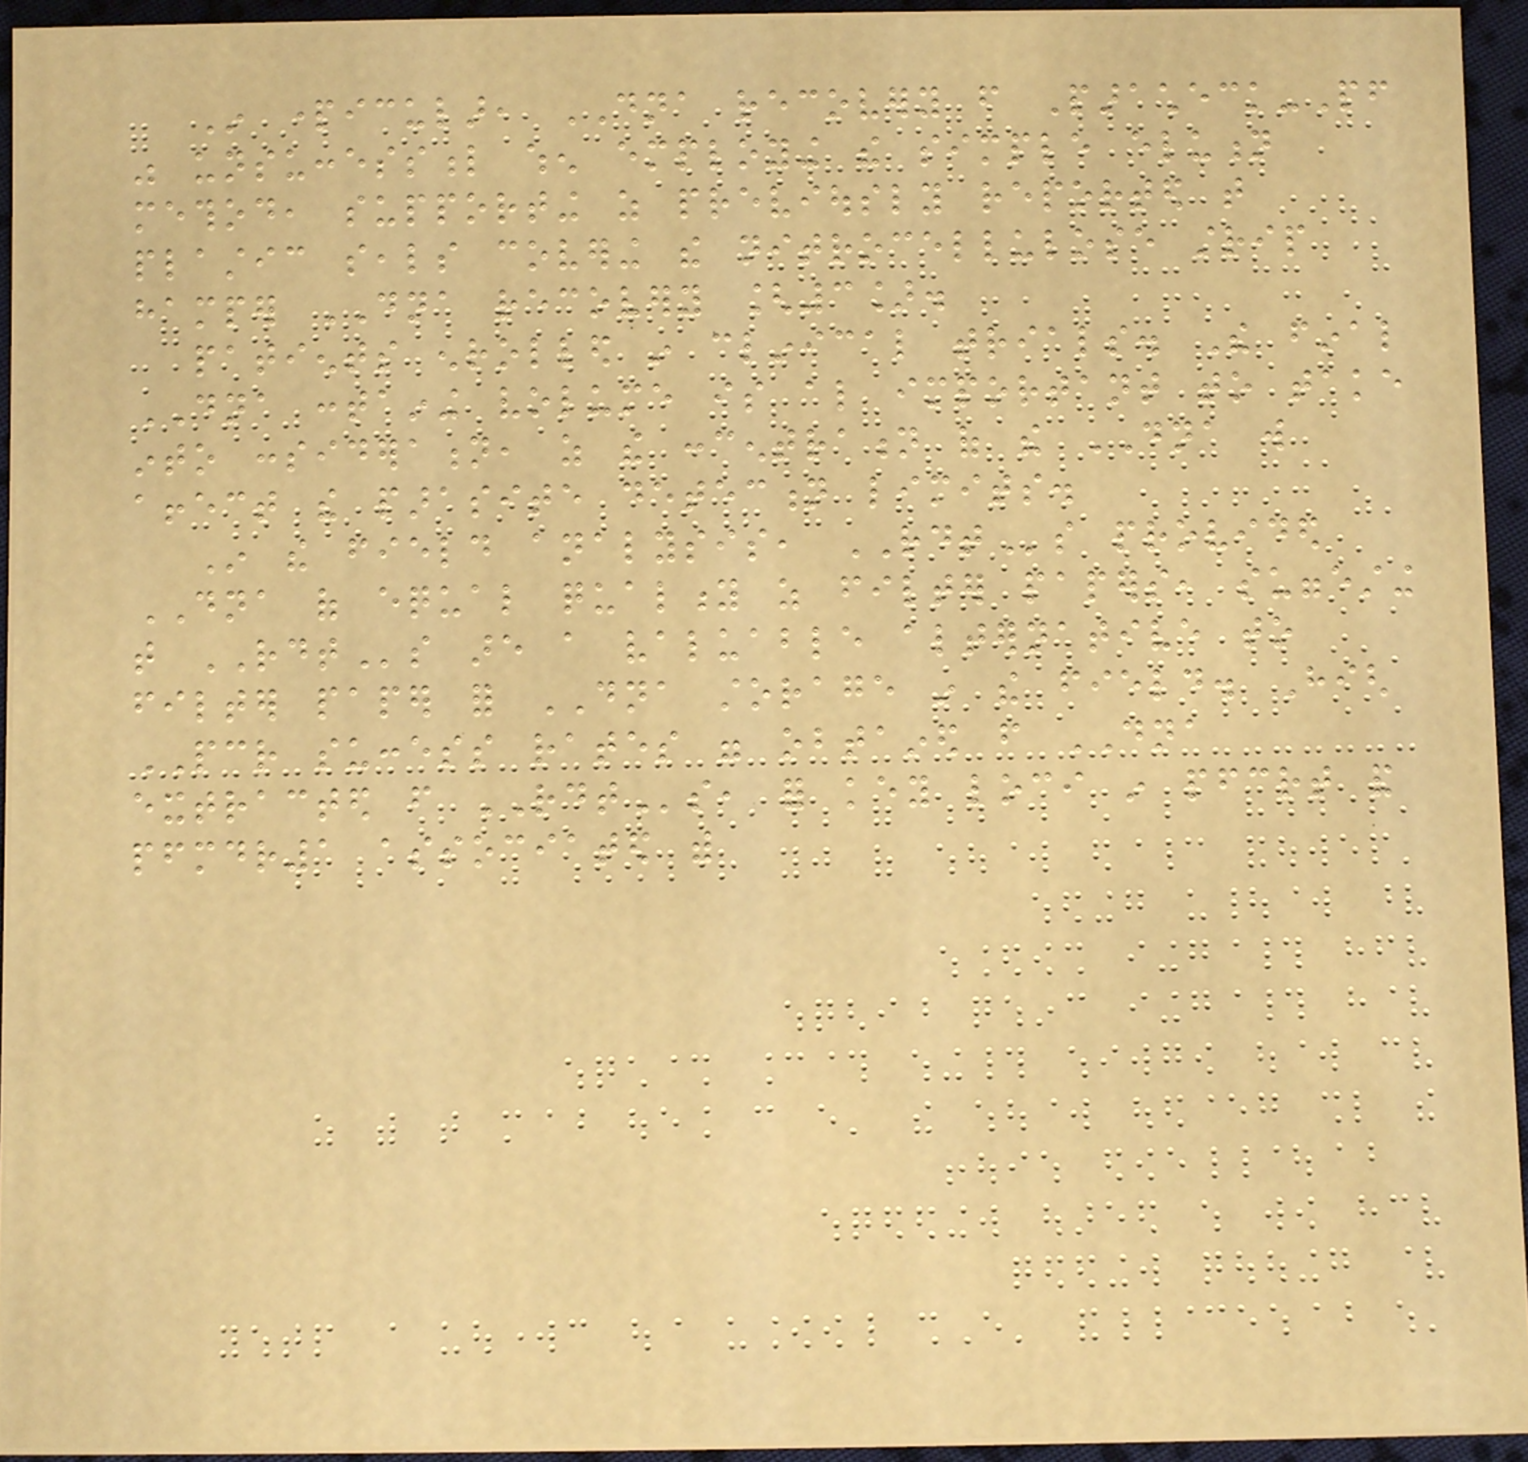In particular, DNA recovery from Paracheck-Pf
was unsuccessful when employing the simple elution
method, supporting as previously reported that
plastic seals covering the nitrocellulose strip
hamper DNA recovery [3].
patients enrolled in clinical trials. The final
DNA containing volume is also important to take
into consideration, as the concentration of the DNA will
affect the parasite detection limits.
In the field analysis, RDTs provided
DNA of equal quality as filter papers, suggesting
that RDTs are a valuable alternative to
filter paper for DNA storage in the field. High
PCR success rates were obtained from DNA
extracted from RDTs, for key loci in pfcrt and
pfmdr1 associated with
